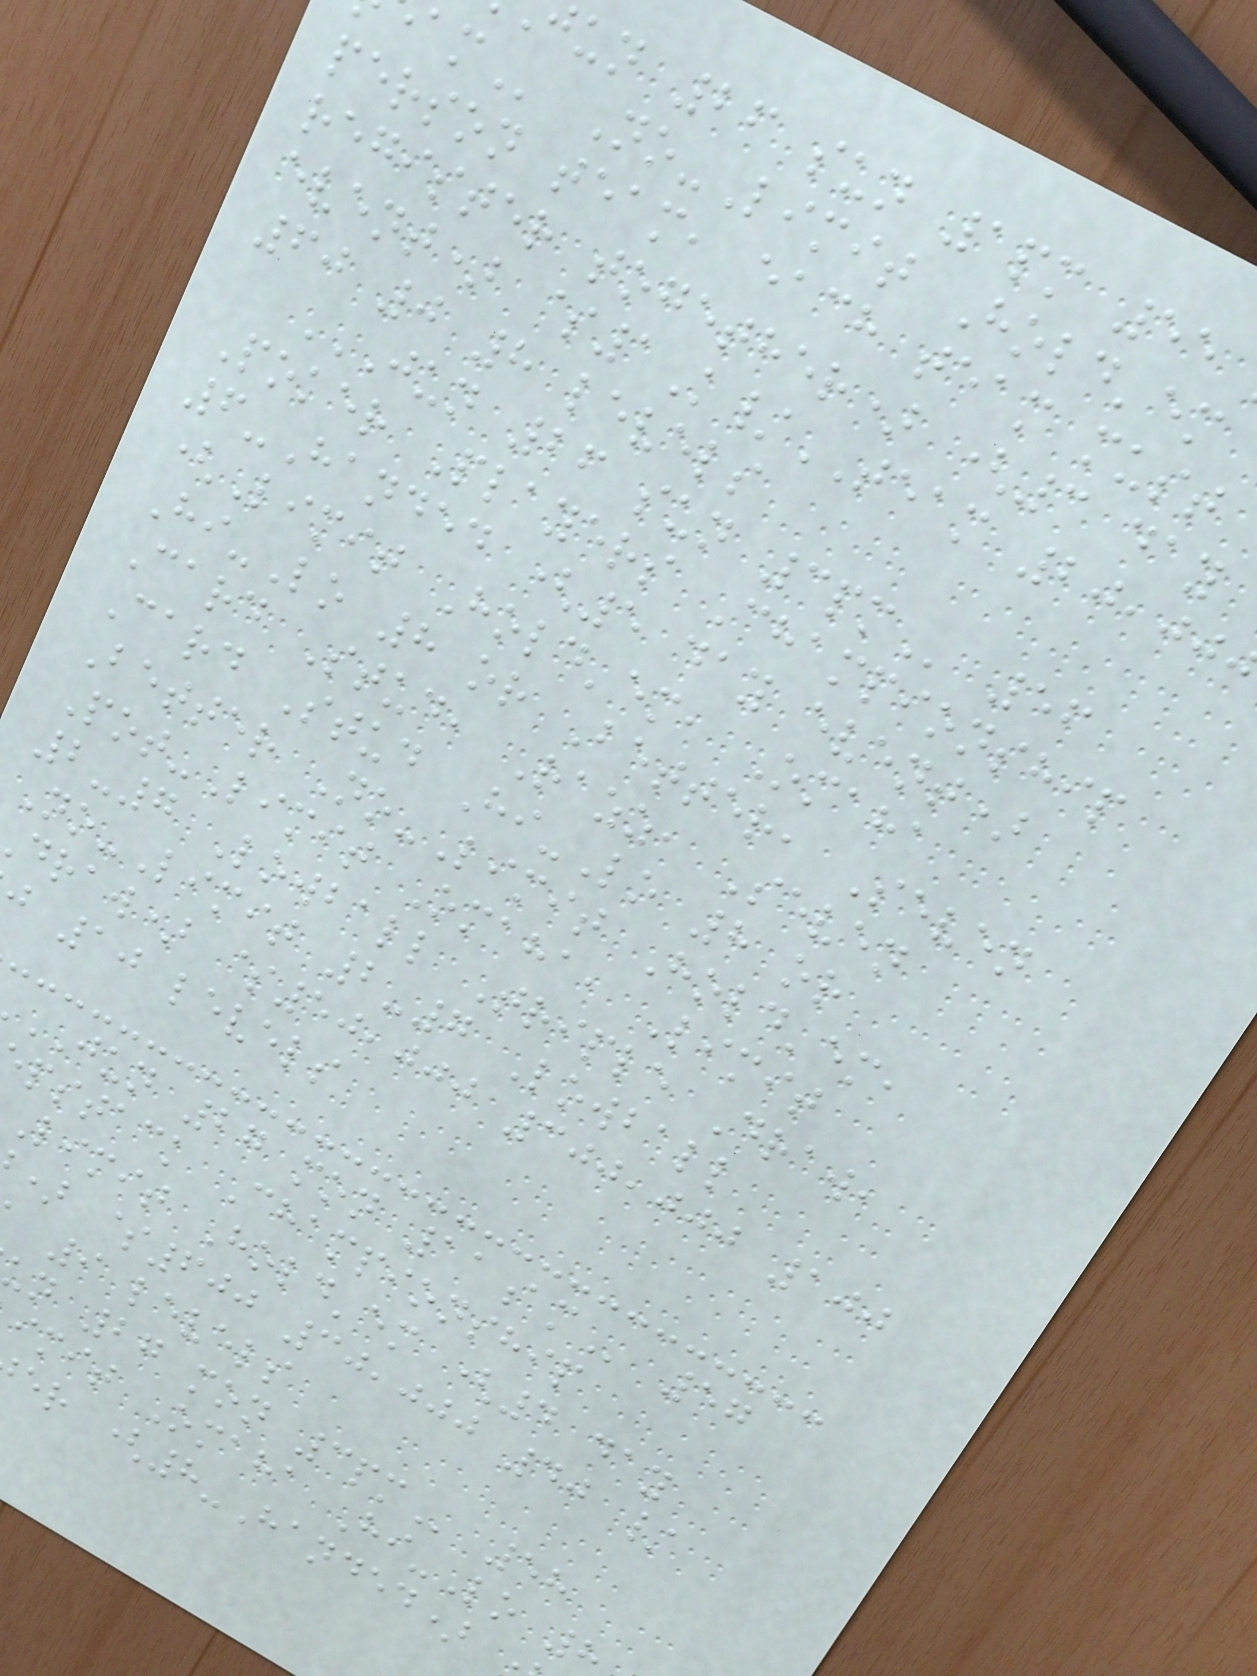un 26 sun 1pm 55
No-Limit Hold'em
person team, each team must
register together) (3 day
event) $1K/TEAM 20,00
60 0 8 levels
JUN 26 SUN 3PM 56
Poker Players Championship
6-Handed (5 day event)
(Limit Hold'em, Omaha
Hi-Lo 8 or Better, Seven
Card Stud, Razz, Seven
Card Stud Hi-Lo 8 or
Better No-Limit Hold'em,
Pot-Limit Omaha, Limit
2-7 Lowball Triple Draw,
No-Limit 2-7 Lowball
draw) $50,000 300,000 100
10 levels
JUN 27 mon
pstack Championship
Limit Hold'em (4 day
) $600 30,000 40 /
9 levels
un 27 mon
imit Omaha Hi-Lo 8
er (8-Handed)
